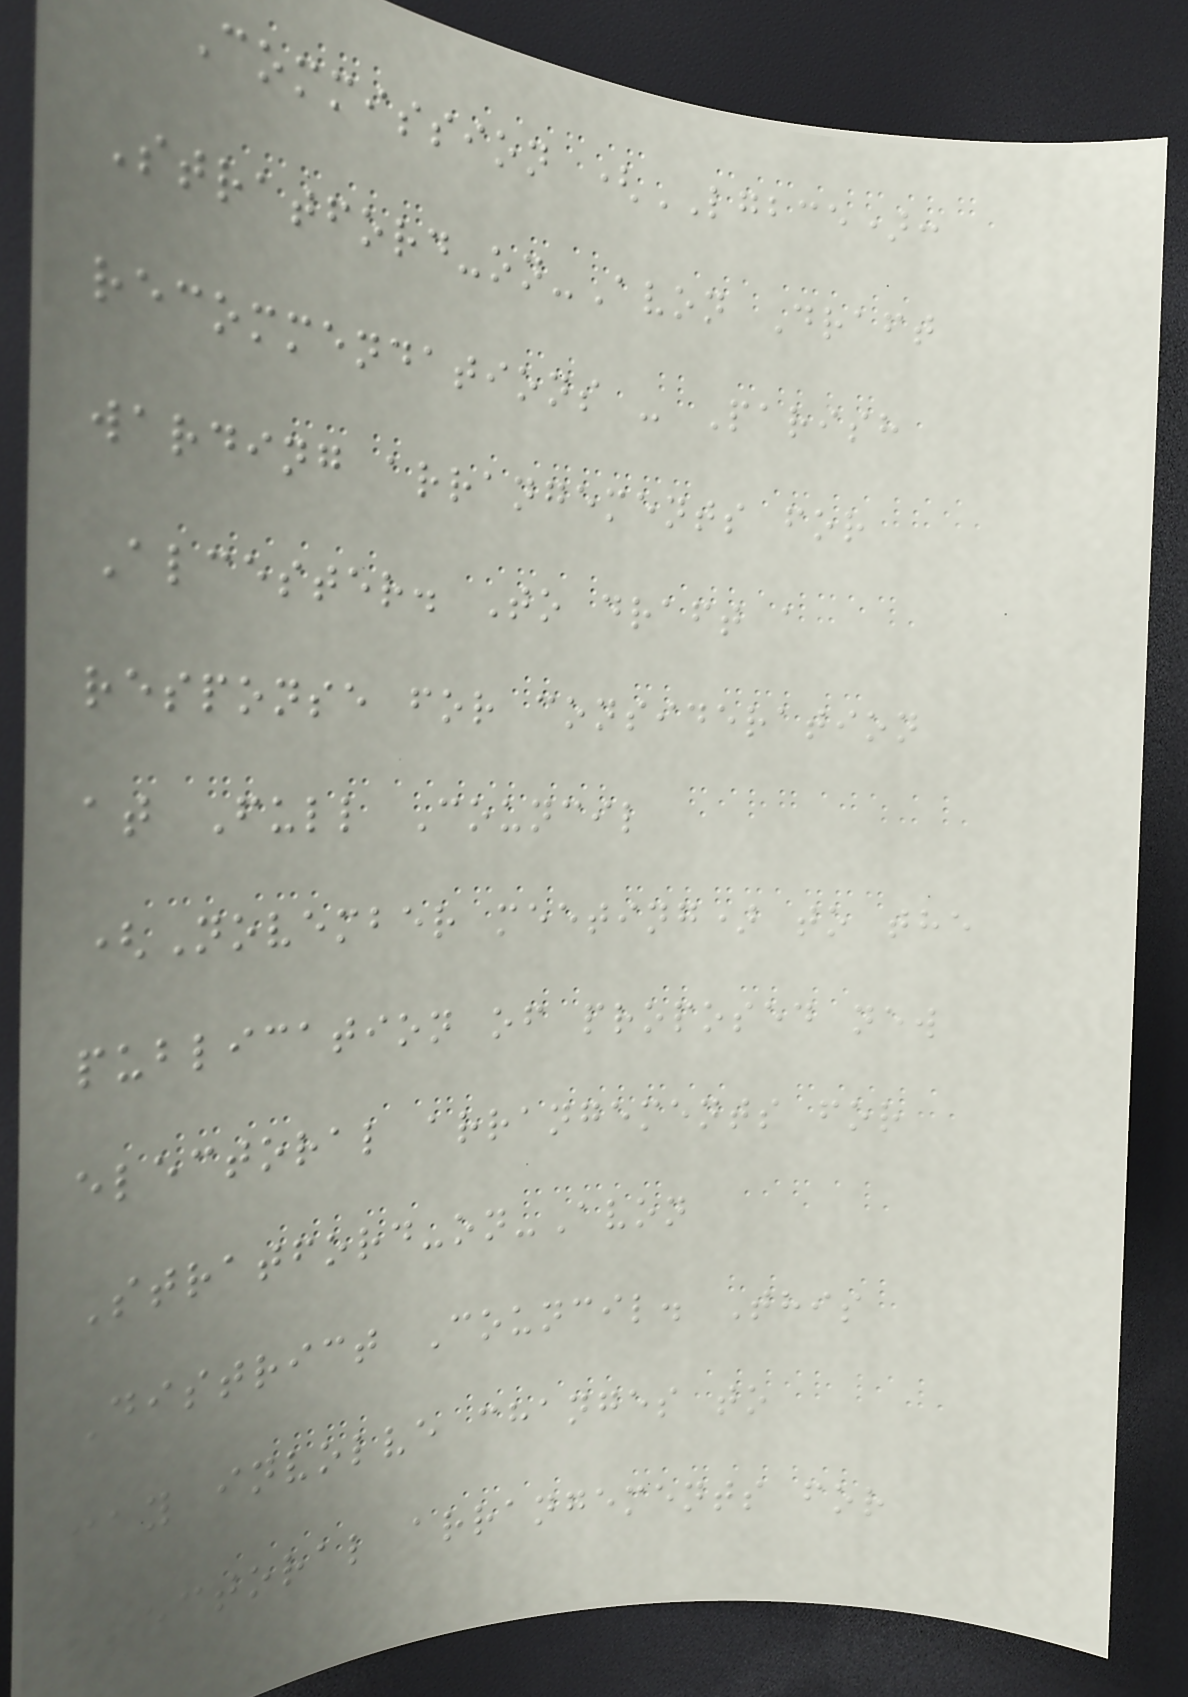Commission (LGBCE):
Stratford-on-Avon Draft
recommendations - Parish
warding arrangements for
Alcester. To draft a
response for consideration
at Full Council
(November meeting) to the
publication of proposed new
electoral arrangements for
Stratford-on-Avon
District Council. This
may involve changes to
electoral arrangements for
